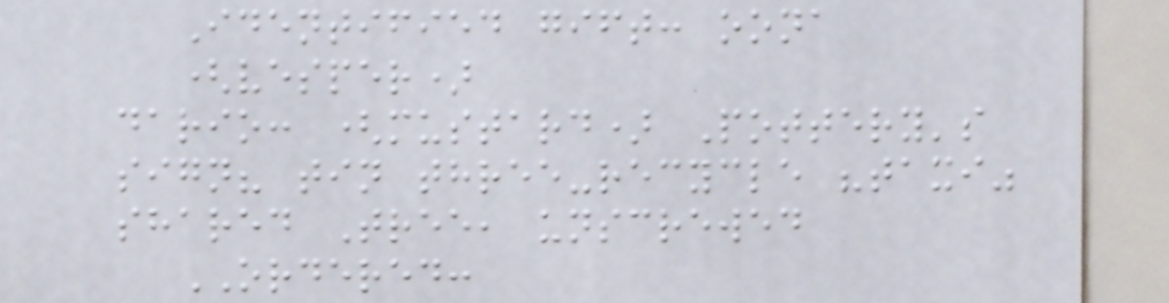Identified gift: oona
(vesper)
dario: (mustard) Pottery's
sign? tin three-recycle "taxi"
shared Tree, unscrewed
ORDERED:
